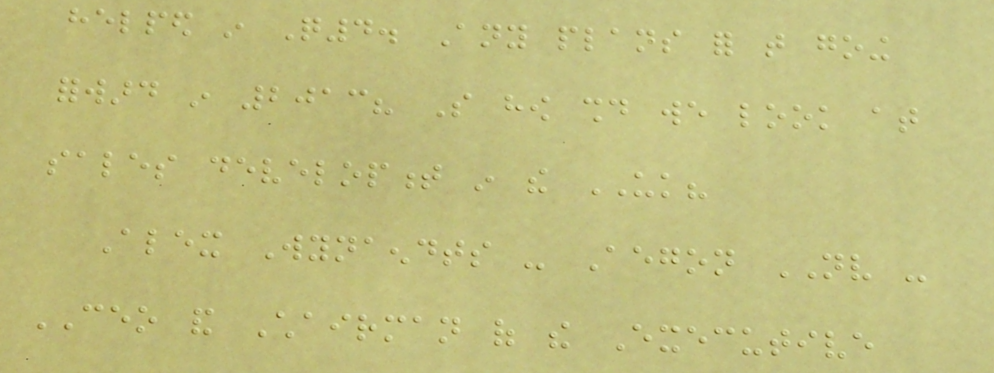helped in Q4. Any plans for that going
forward in 2013? So how should we look at
sales development in the UK?
Alex Wynaendts - Aegon NV -
CEO and Chairman of the Executive
